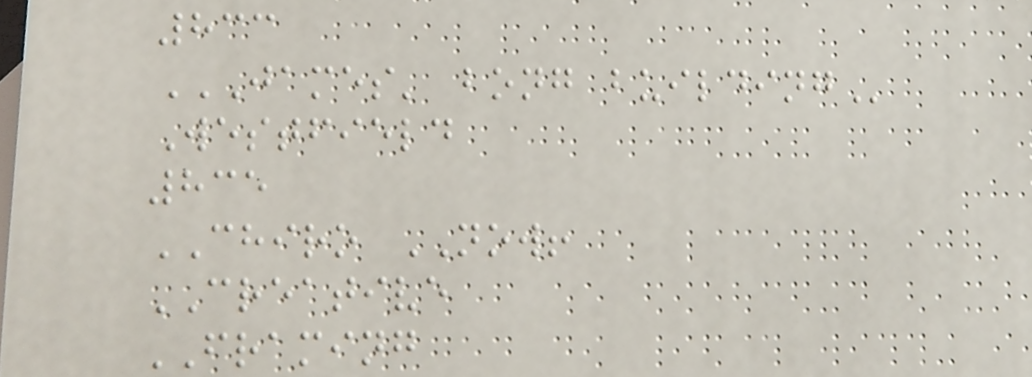833
JAMES' BONG BUILDING
Westfield
835
CHIRO NOW!
CREATIVE
FRAMING
